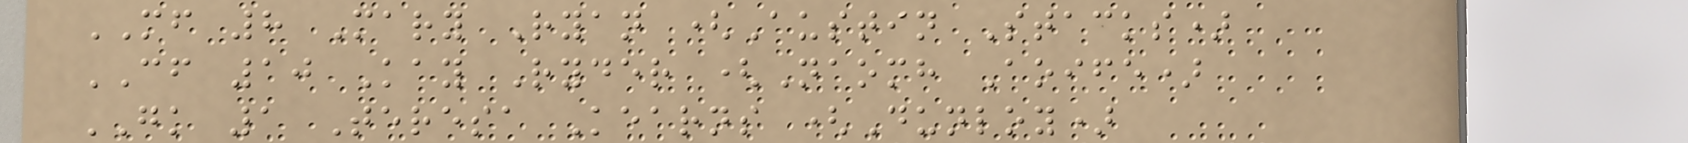MF 8 Mary Ryan (Austin Stacks)
CF 10 Kay Ryder (Naomh Aoife)
GK 1 Teresa Kearns (Dunloy)
